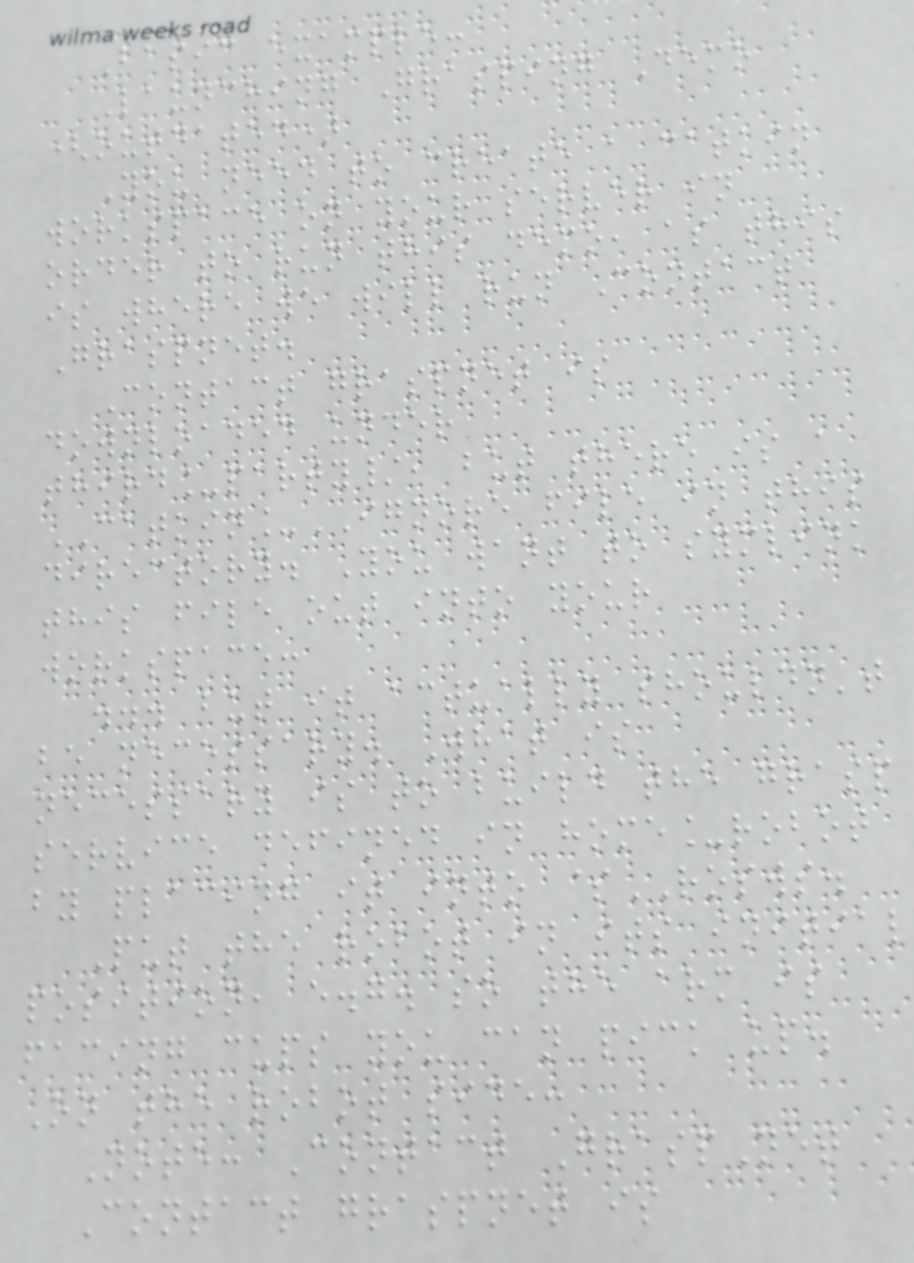Basic example:
Launching Grasping Demo
(outdated)
You need to create a catkin
workspace on your server in
order to run this demo, as this
is where we will run Contact
Graspnet.
Contact graspnet is
downloaded under
third_party/, but there is a
CATKIN_IGNORE file in this
directory. You want to symlink
this file out into your
workspace:
... but it actually shouldn't
be necessary. What is
necessary is to build the grasp
service defined in home_robot
by placing it into $ROSWS.
Put the robot in its initial
position, e.g. so the arm is
facing cups you can pick up.
On the robot side:
Note: Contact GraspNet
Contact graspnet is
